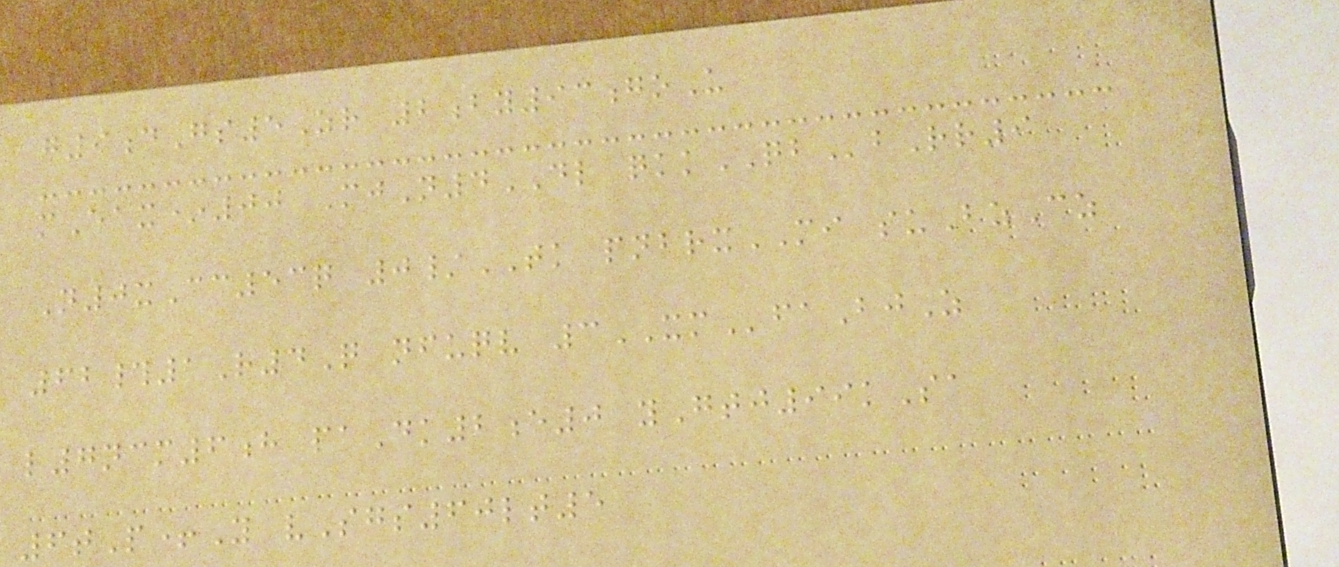g9dGs5Zr 2by93goU
mEax*00 MjN4DL qkkQBbRr9
N0xCc53q 0/TK pnbrxMI suBzCz
62#1R4Q nfuqv 3XMfaBjZ
l7ncm6h paDk2e0 yGtj99kSa
6tP+Y vSgs60lt5
